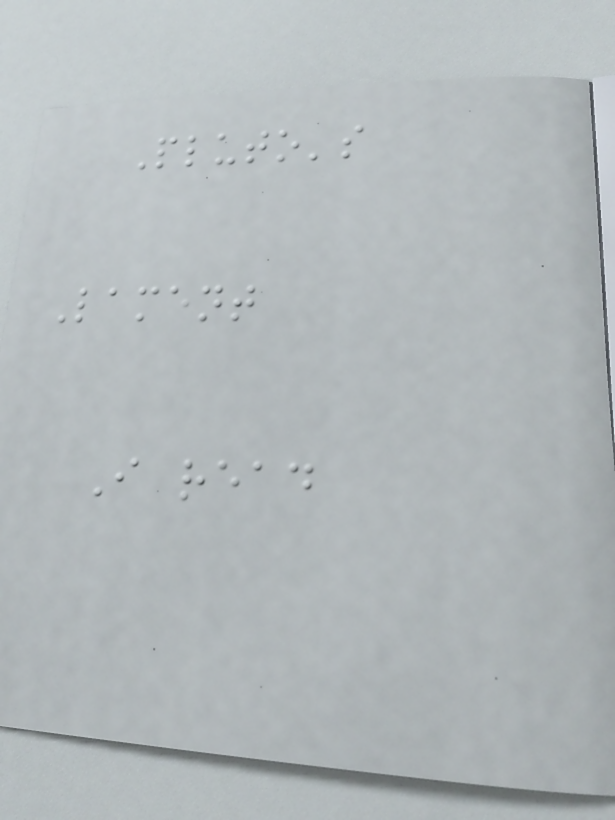Pluto's
Lament
I read
